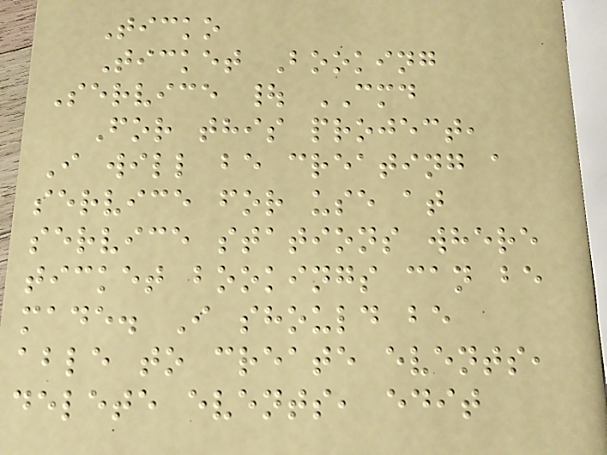Ticko
Ticket Booking
Service | CMD
For this project,
I will be creating a
service for use at
service stations where
ticket bookings can be
made. I should be
able to create events,
delete events, edit
